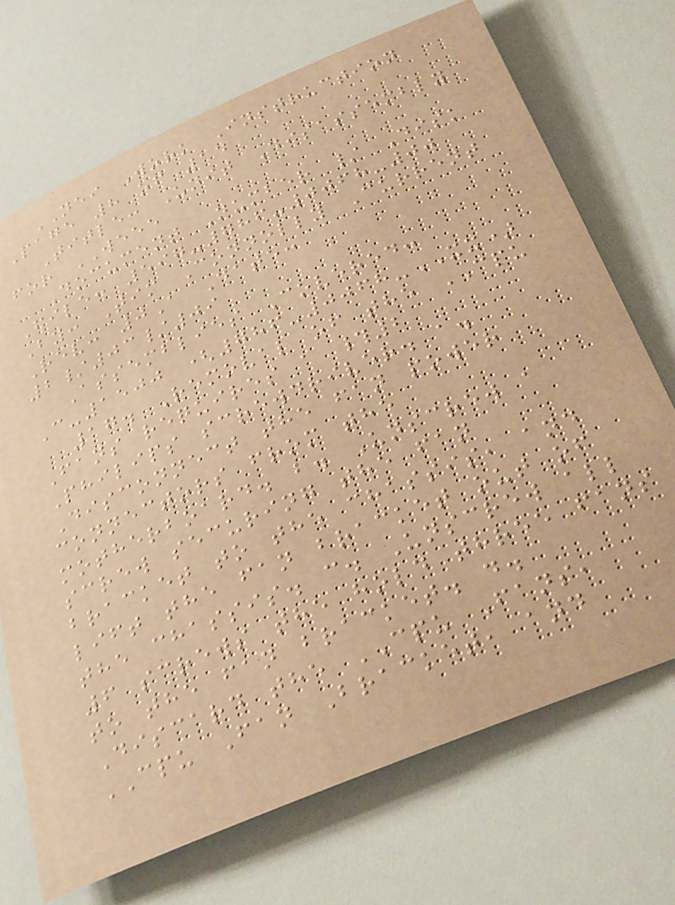NEI Work Instruction
Page 8 of 14
Title: Unit Disassembly
for WEEE
Document Number / Disk
File: 597-786-0068-00
By: Tim Connolly Current
Rev: 0A Date:
2/03/09
Assemblies Covered:
C-1500 (786-0068-XX)
17. Removal of the CPU
Fans requires a #2
Philips screwdriver. a.
Disconnect the fan power
connectors from the
motherboard. b. Unscrew a
screw securing the fan
bracket to the chassis, and
lift the fan bracket out of
the chassis. c. Unscrew all
6 screws the hold three fans
to the fan bracket. d.
Discard the CPU Fans,
CPU Fan Bracket, and
